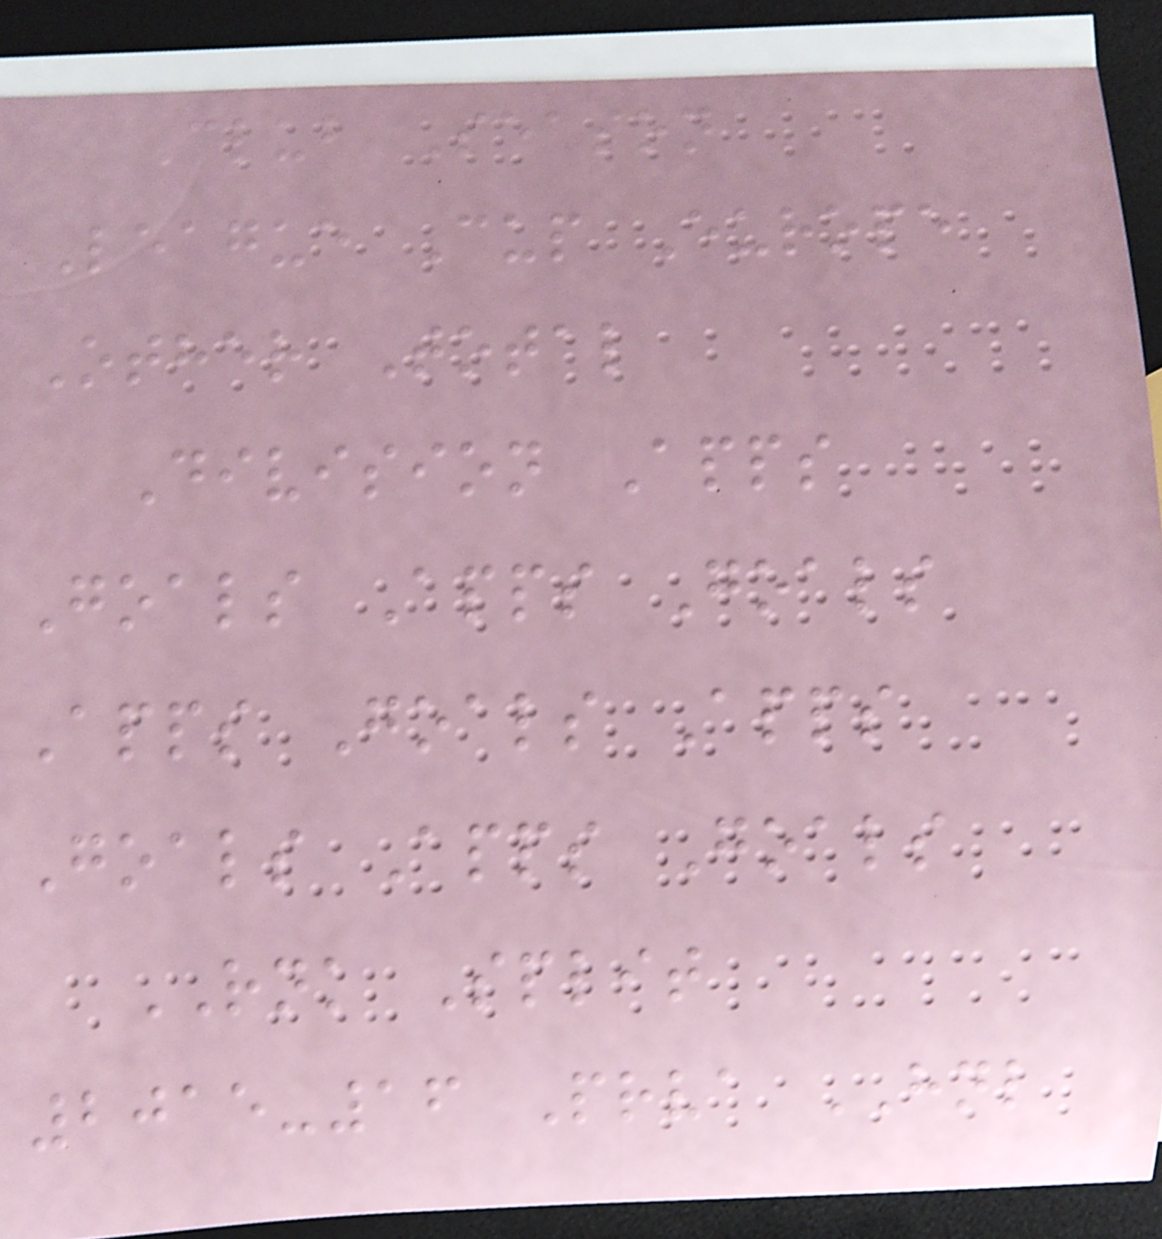Club Season
League Cup Europe
Other Total
Division Apps
Goals Apps Goals
Apps Goals Apps
Goals Apps Goals
RNK Split
2015-16 Prva HNL
